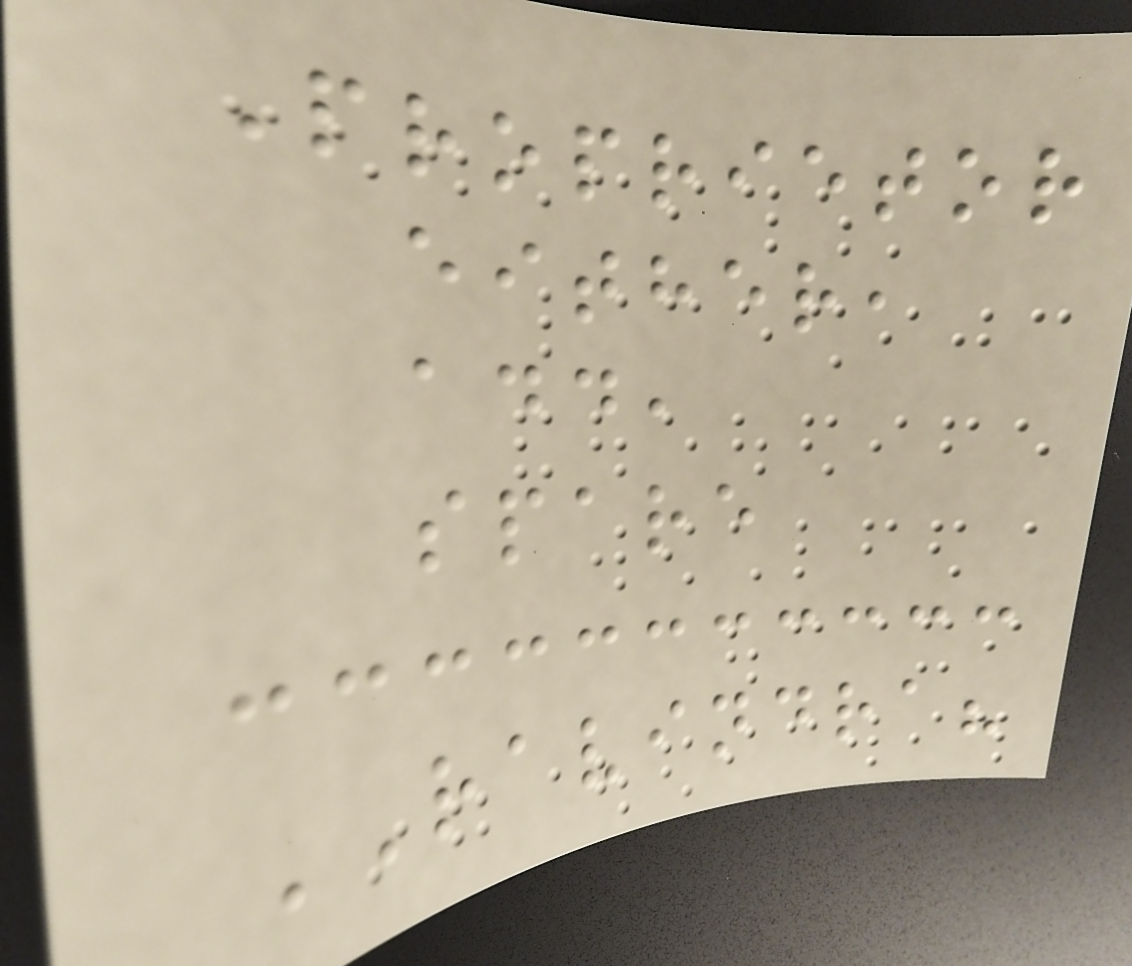Proprietor
either,
add,
spare
RAVINDRA?
